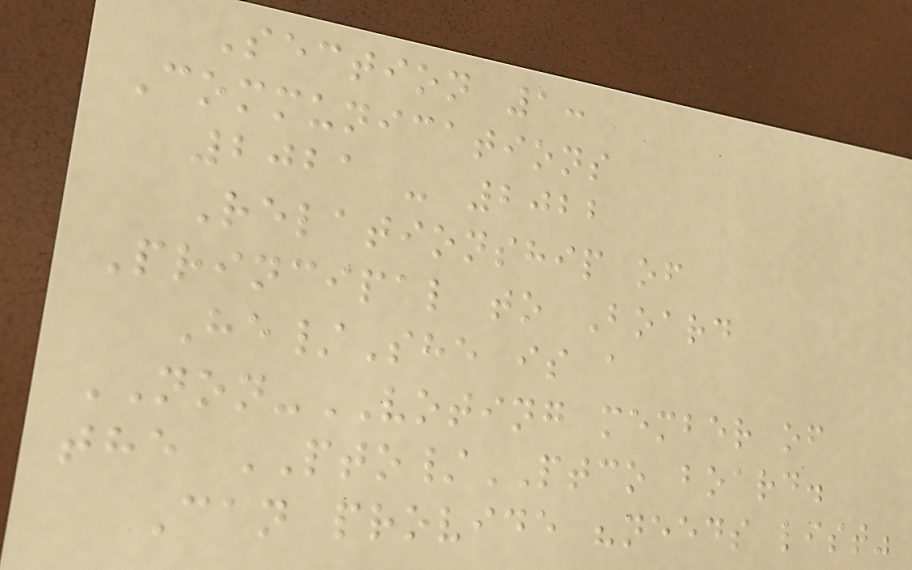Section 1:
Communications
2021 - 2022
Relationship of
Principal to Board
He/She is a
NON-VOTING member of
the PTO/PTCO board.
Can provide "needs list"
